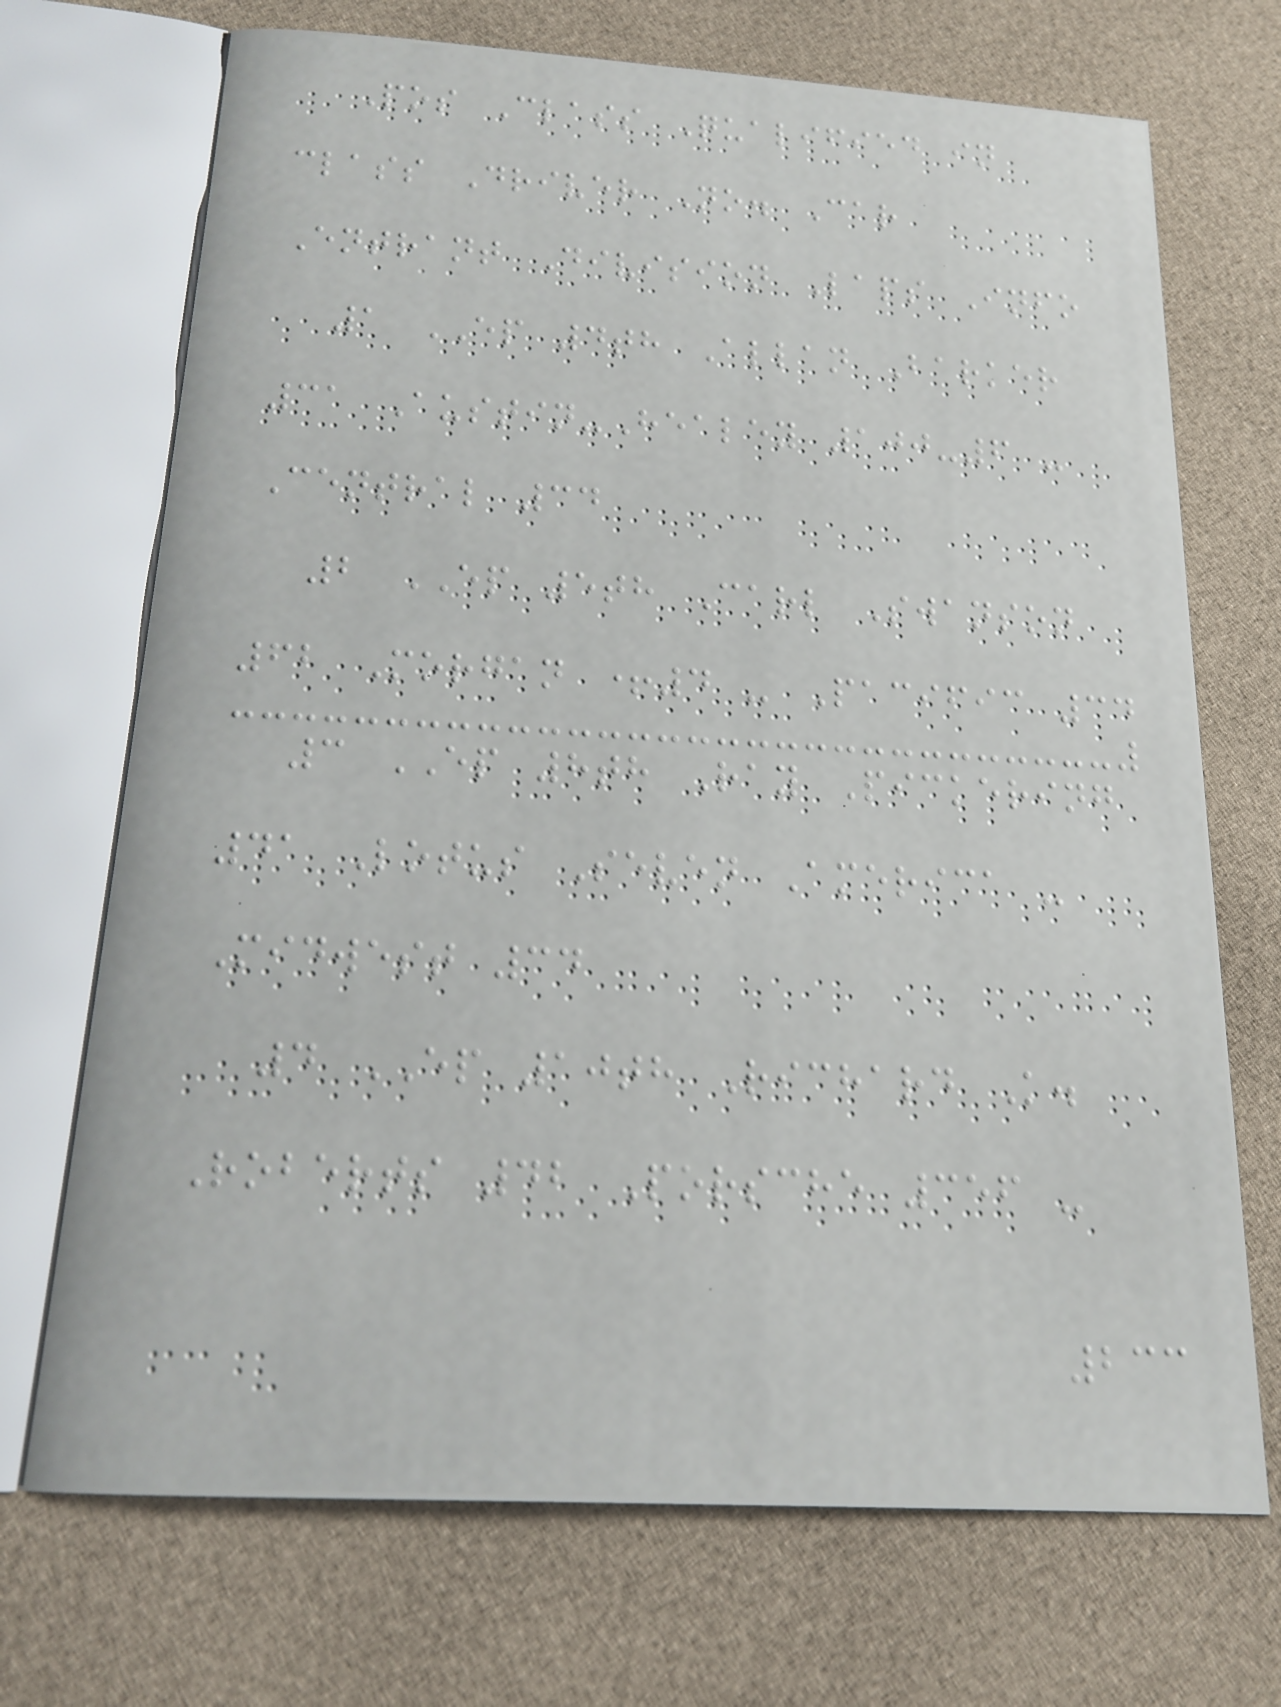Pos Class Qualified in
class Driver No. Car
Entrant Division Laps Info
1 EP 4th Allan Barker
31 Austin-Healey 100-6 -
Central 34
2 EP 5th Carl Swanson
62 Morgan +4 - Pacific 34
3 EP 8th Ray Pickering
41 Lotus Seven America -
Midwest 34
4 EP 10th Richard K.
Roberts 42 Porsche 356 -
233
